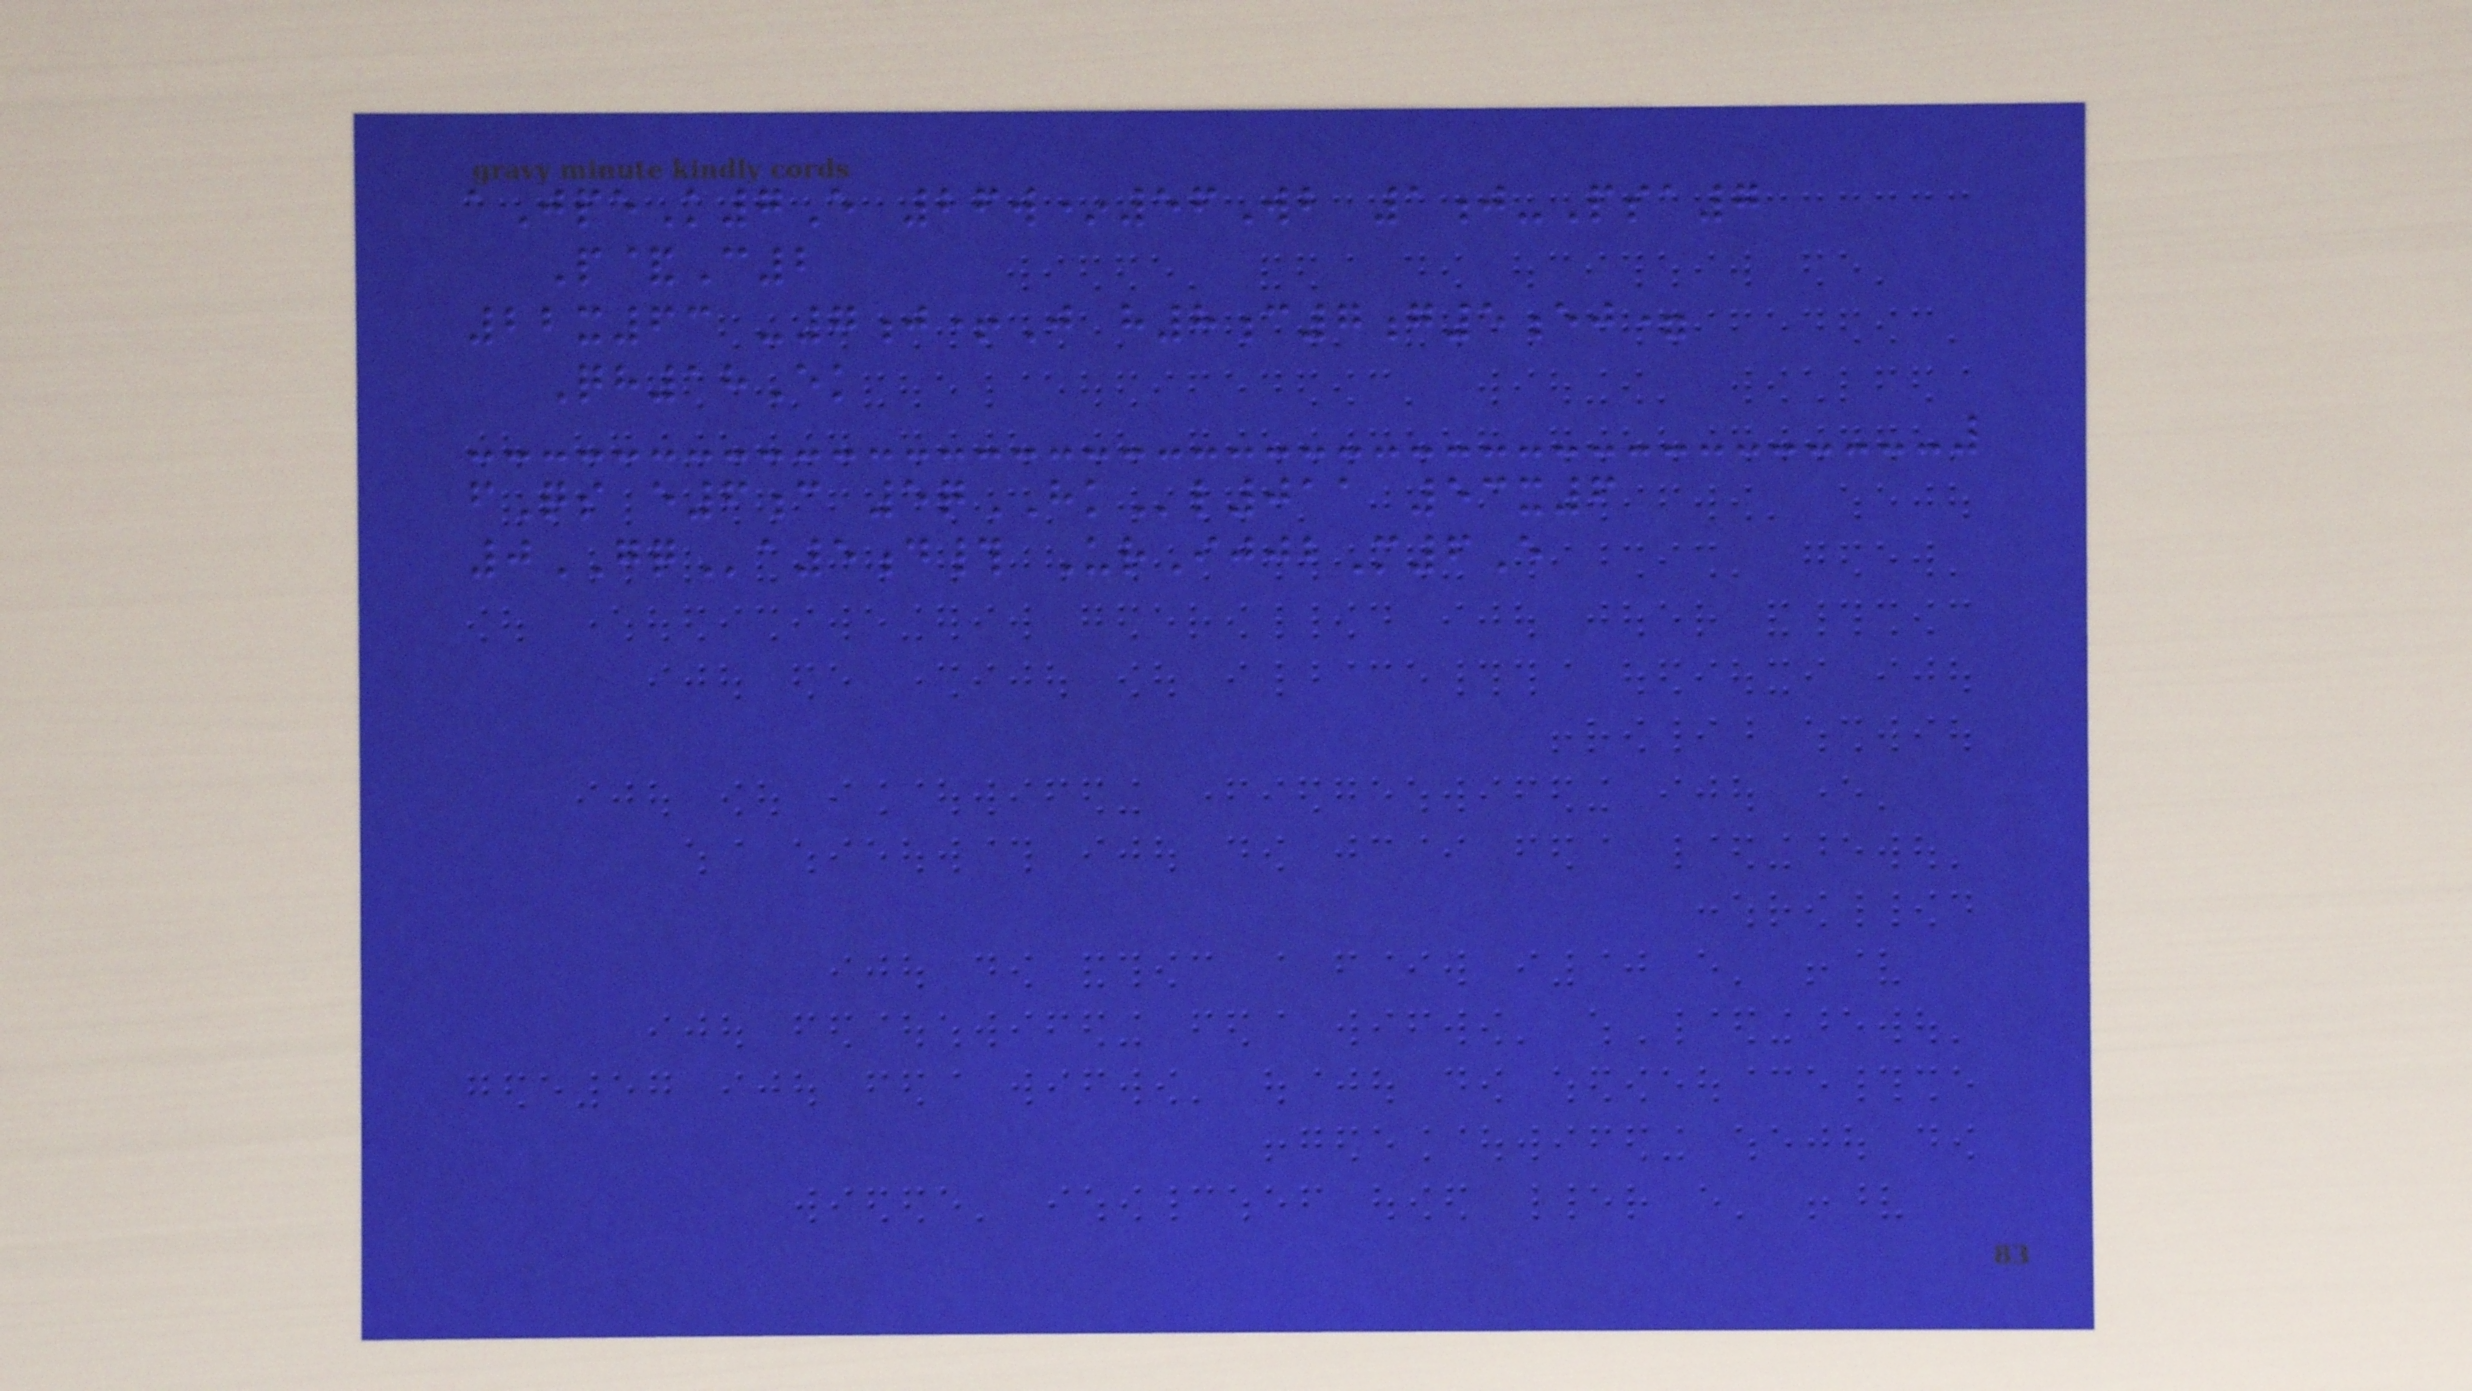aJpeK7E 26w*56Wb 1j-Psa7
P&C2
22x63 -7j+J h8c7g5ej=
Qh18Ek
fQs e6c 5qHKl011 53x6
0GQa5d# UrIjjbM6E
